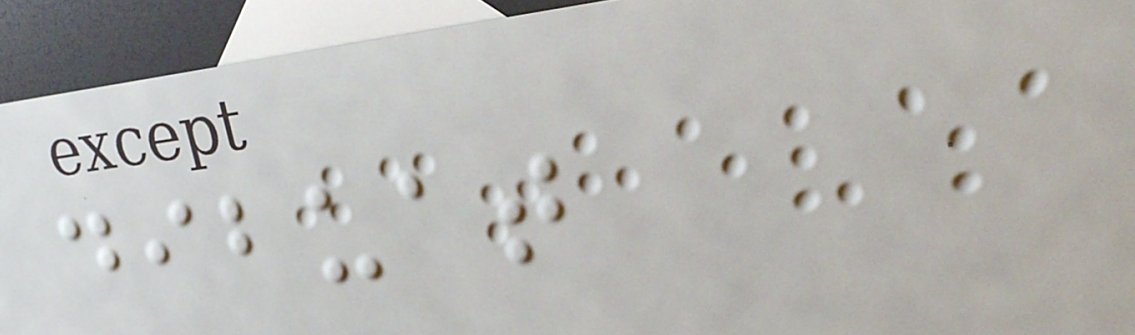dibuat
